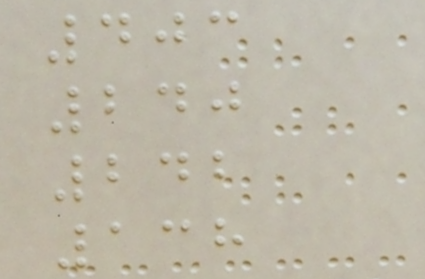403
240
242
138
